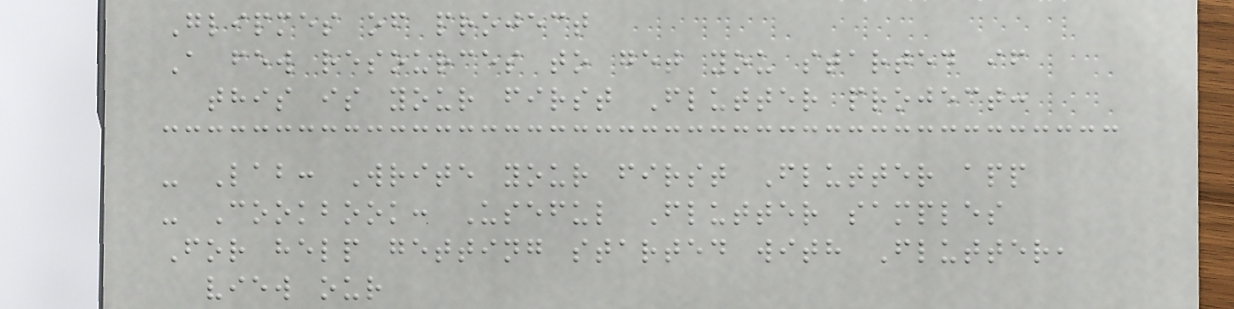Glipmes of project
A few resources to get you started if
this is your first Flutter project:
- Lab: Write your first Flutter app
- Cookbook: Useful Flutter samples
For help getting started with Flutter,
view our
